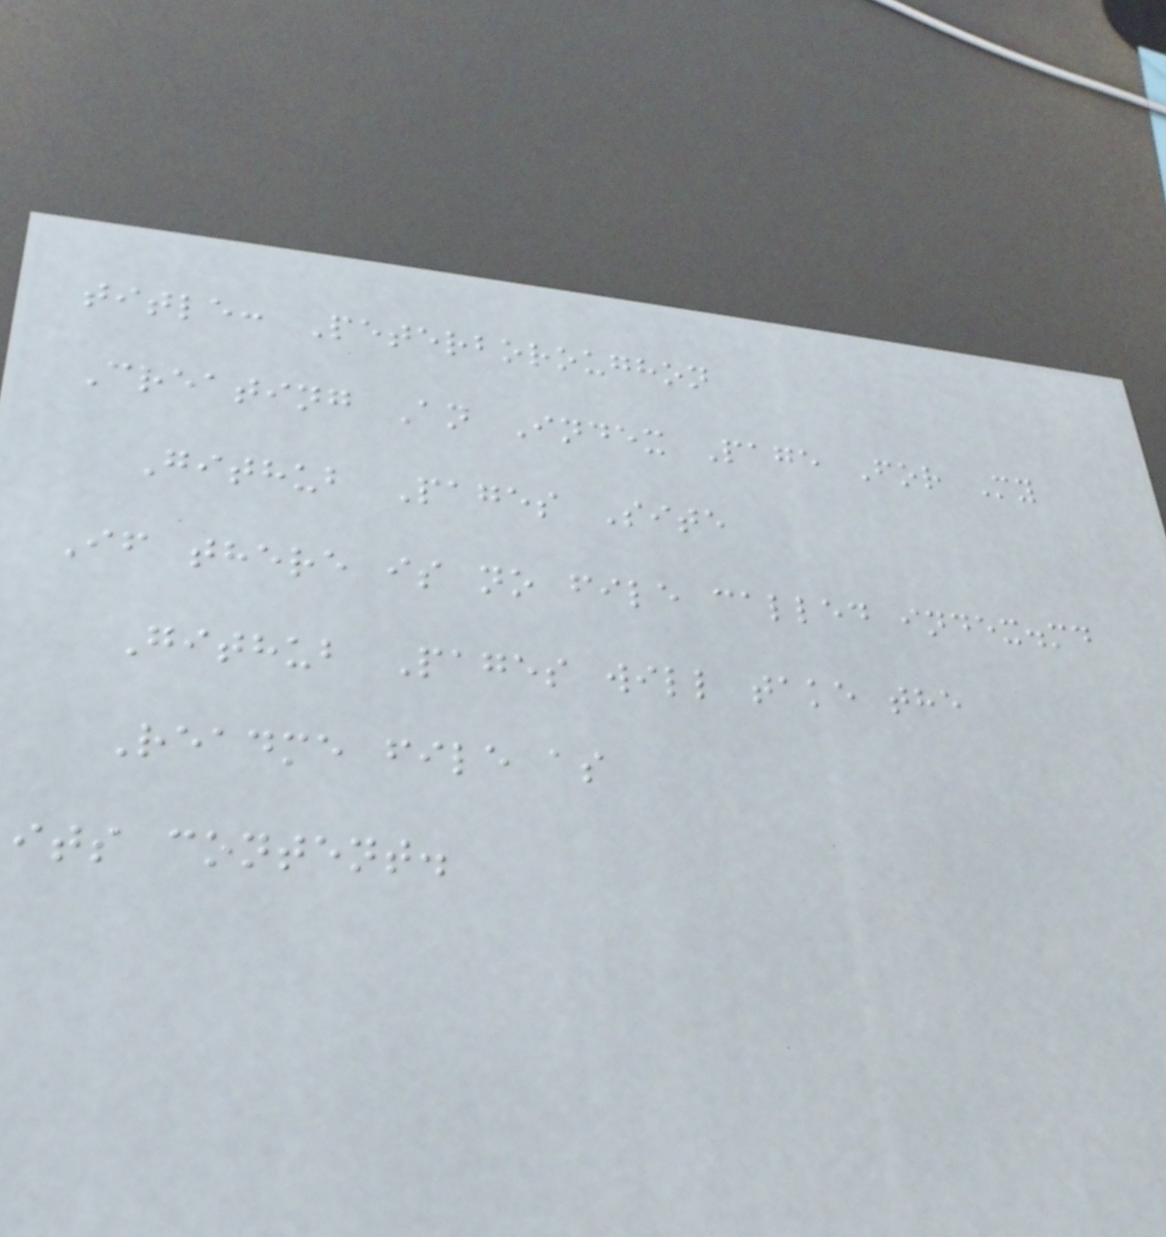title: Peterboroughon
Creating An Index Page For My
Github Pages Site
If there is no file called index.md
Github Pages will take the
Readme file as
its content.
